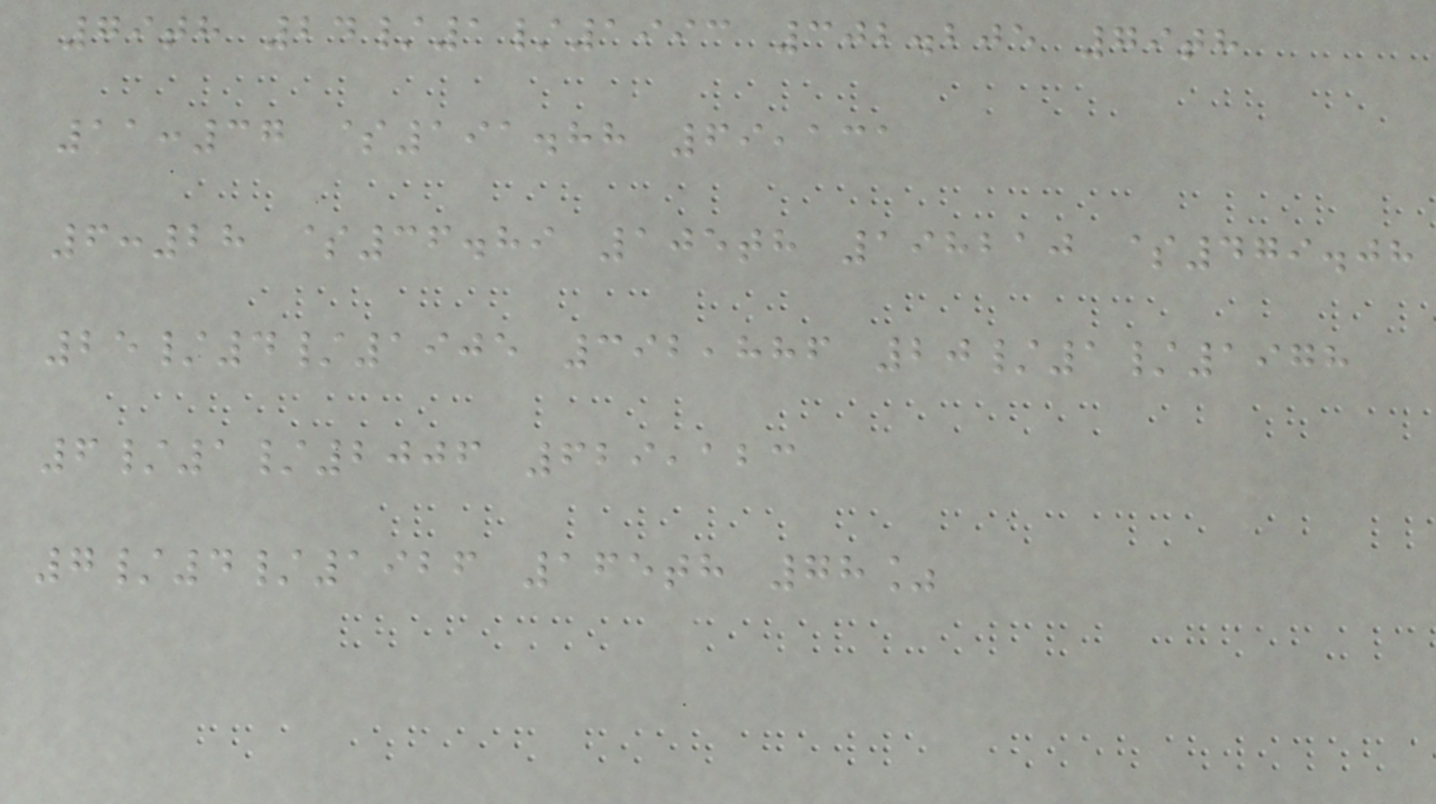79th 24/1/1993 302.205 79th
11:37 $191.88 69,131
6:28 $36.89 105th 198210 $479.08
25/4/1905 392,886 20/1/1978
6/1/2006 629,123
7/4/1926 165th 78%
